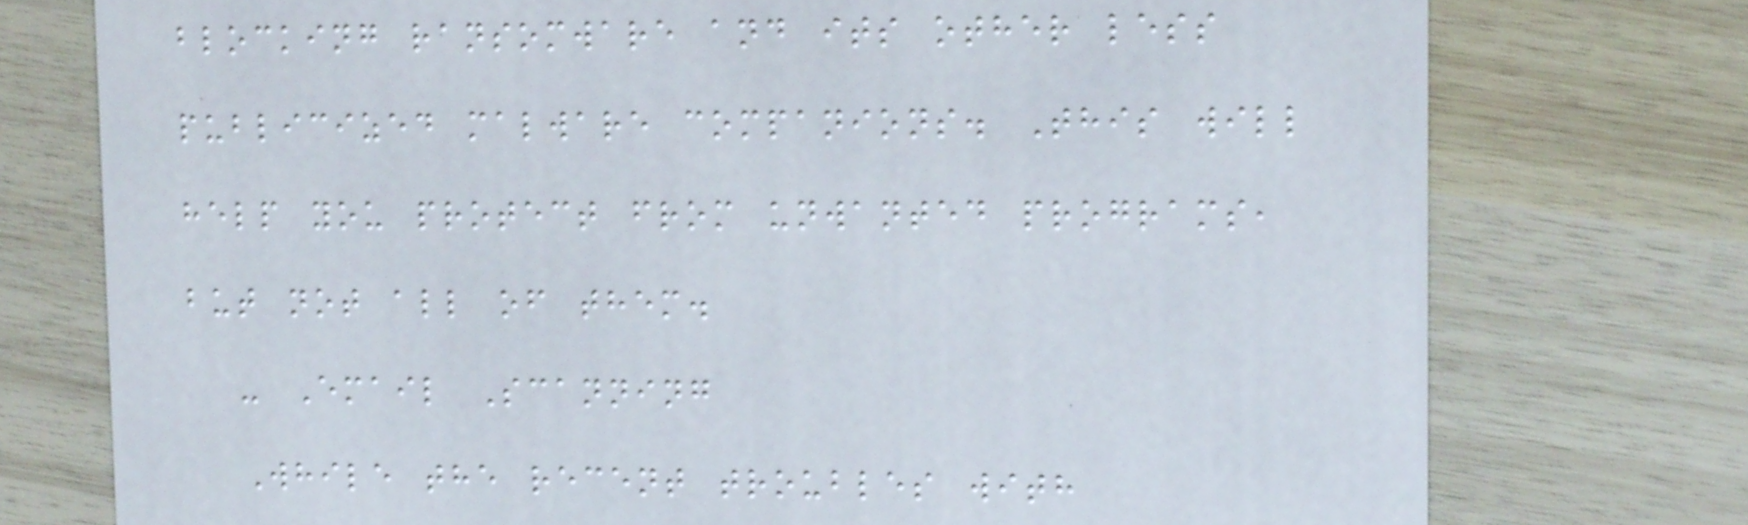blocking ransomware and its other less
publicized malware companions. This will
help you protect from unwanted programs,
but not all of them.
- Email Scanning
While the recent troubles with
